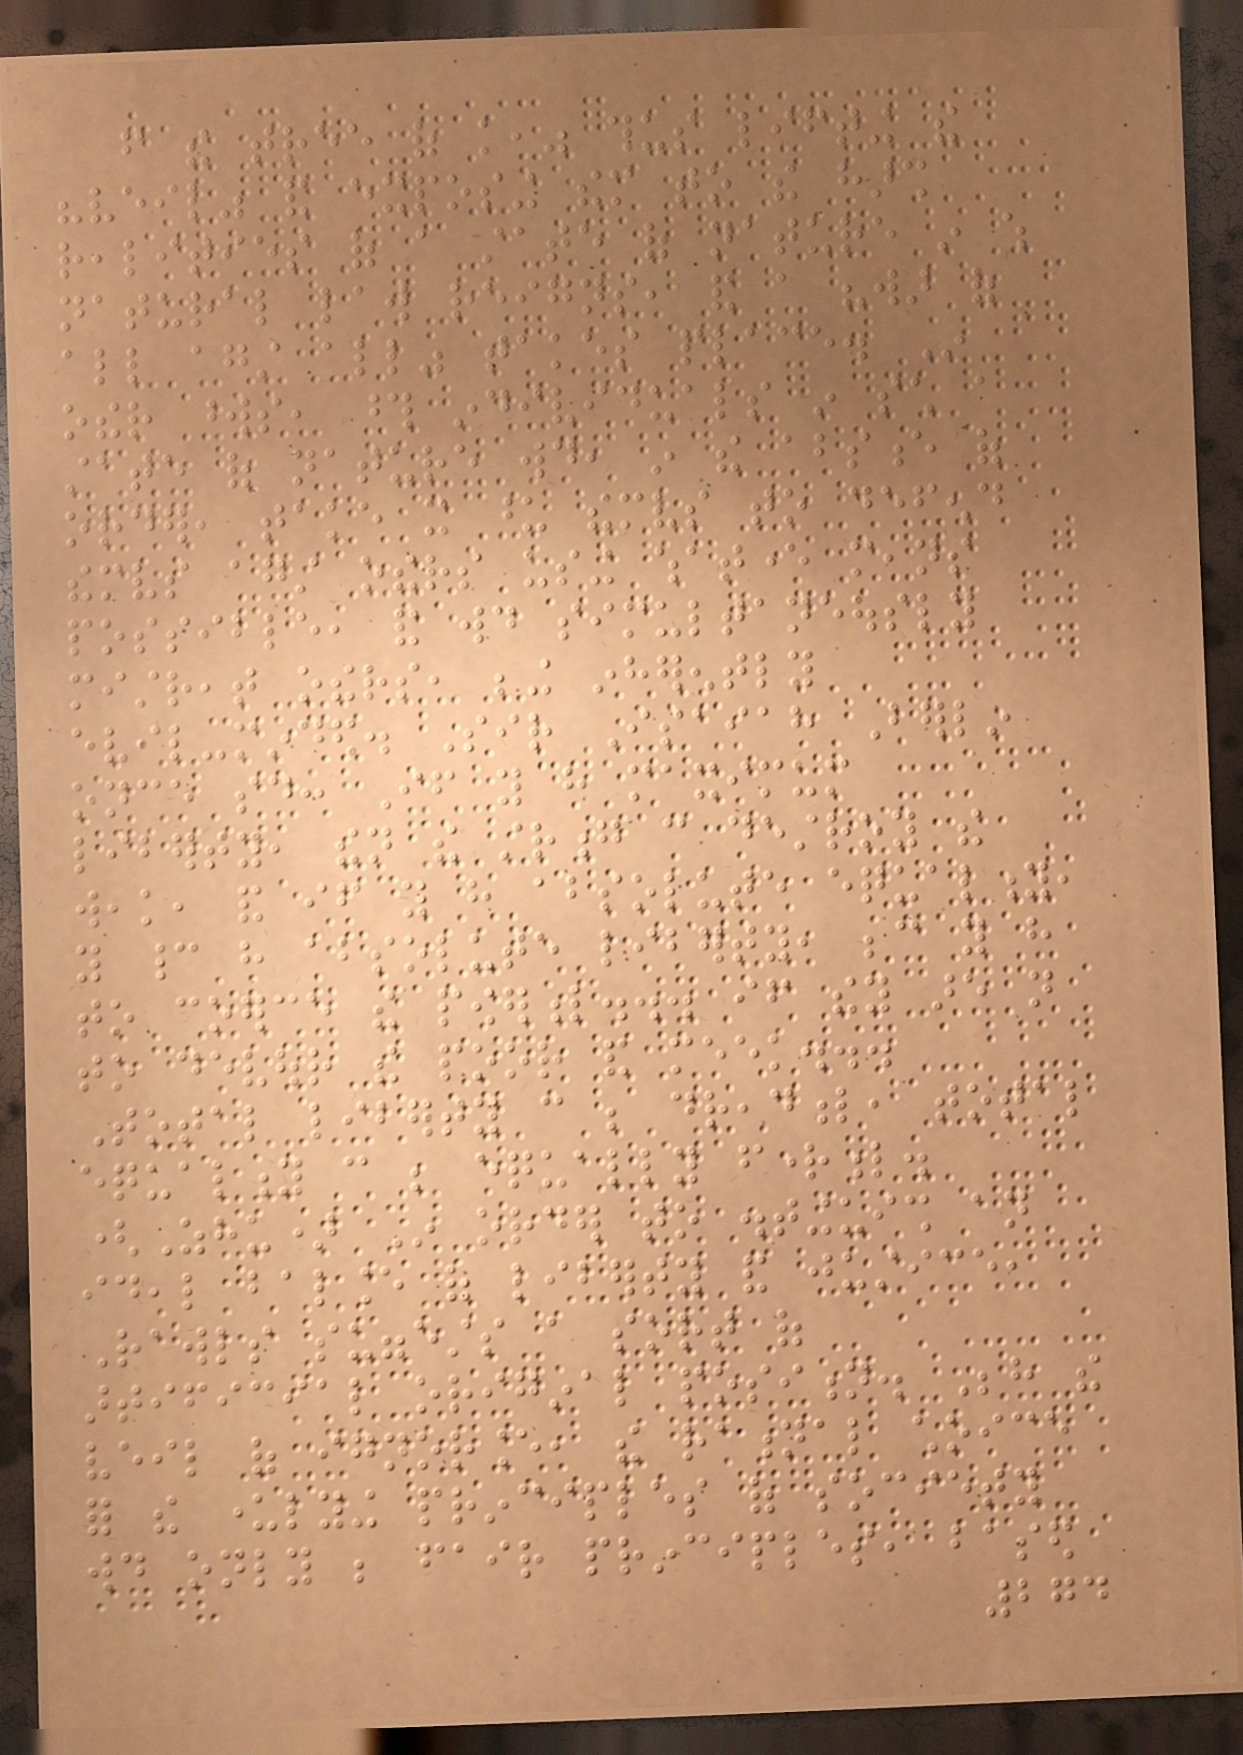from the tree of knowledge," thus lifting the
"veil" and exposing them to the harsh
realities of a state of nature in which
natural law reigns, and a "war of
all against all" takes place. In
other words, those individuals in such a
state of nature would, in the absence of
order, take it upon themselves to defend
themselves against others using whatever means
possible, and would simultaneously
mistreat others, being inherently
evil-minded. Sir Isaiah Berlin
once said: If you have maximum
liberty, then the strong can destroy the
weak, and if you have absolute equality,
you cannot have absolute liberty, because you have
to coerce the powerful... if they are not
to devour the poor and meek...
Total liberty can be dreadful, total
equality can be equally frightful.
(Zhu) In order to distinguish an
ideal balance of liberty and justice,
Rawls suggests a sort of
artificial original position. Behind the
veil of ignorance, the rational choice
for the underlying principles of society
would only be fair principles, based
274
